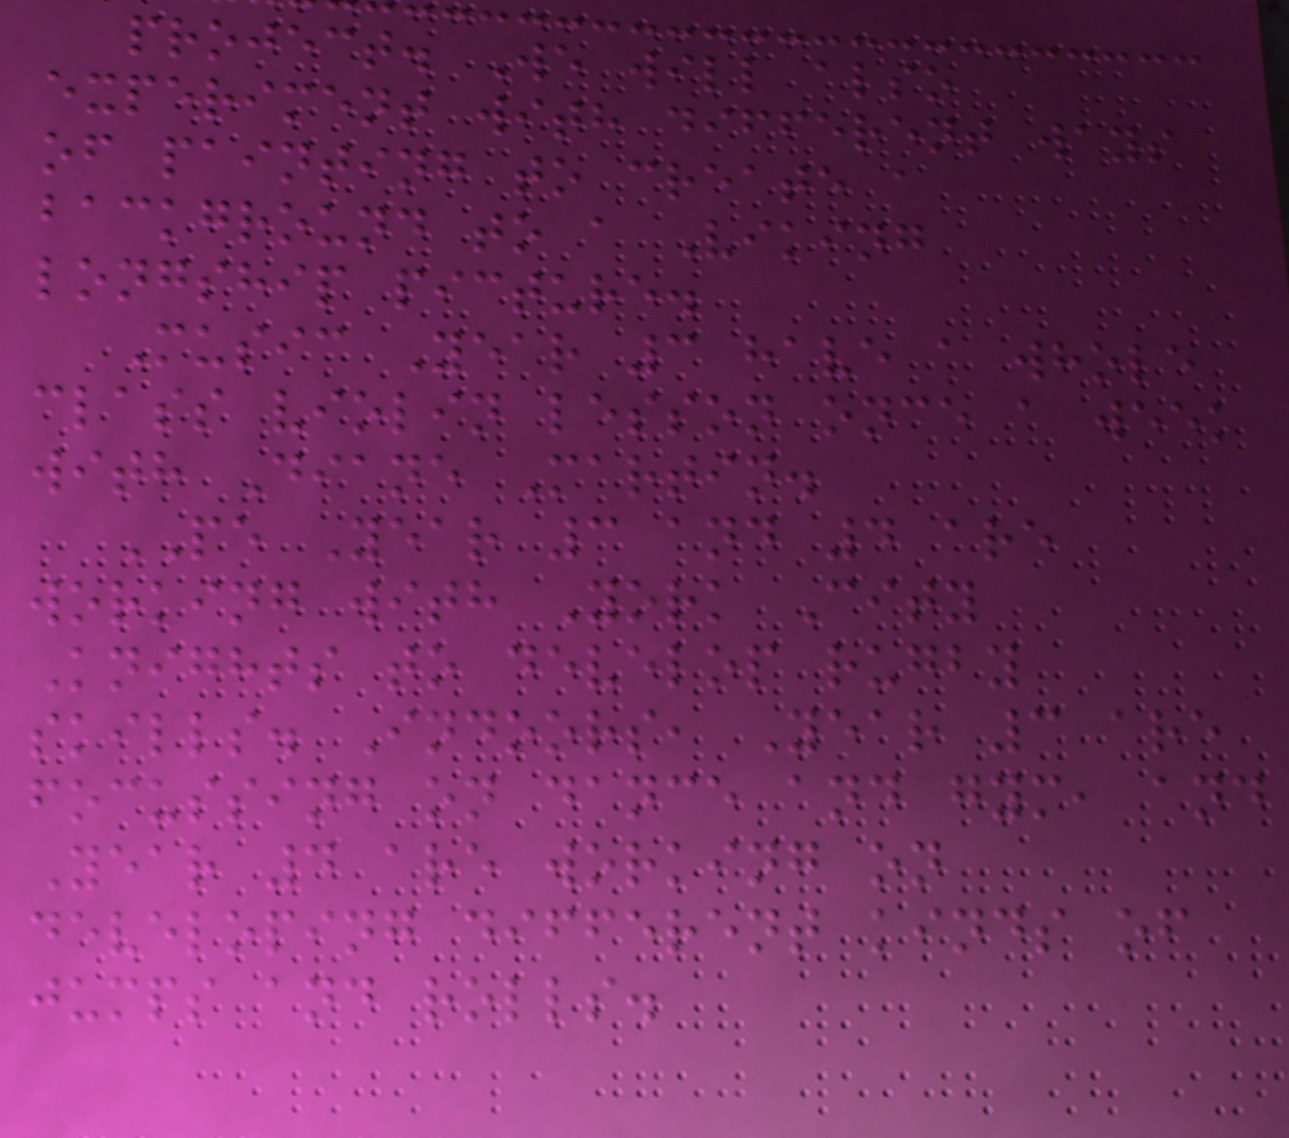project. We will also
experiment with different ways
of painting to create a
background to a Viking
longship picture.
Music Year 3 have a whole
class violin lesson once a week
with Diane Martin.
PE Year 3 and 4 are
working with York City
Knights to develop rugby
skills. Indoors, Year 3 are
focussing on dance and gym, and
Year 4 are working on
developing different kinds of
jumps and rolls.
